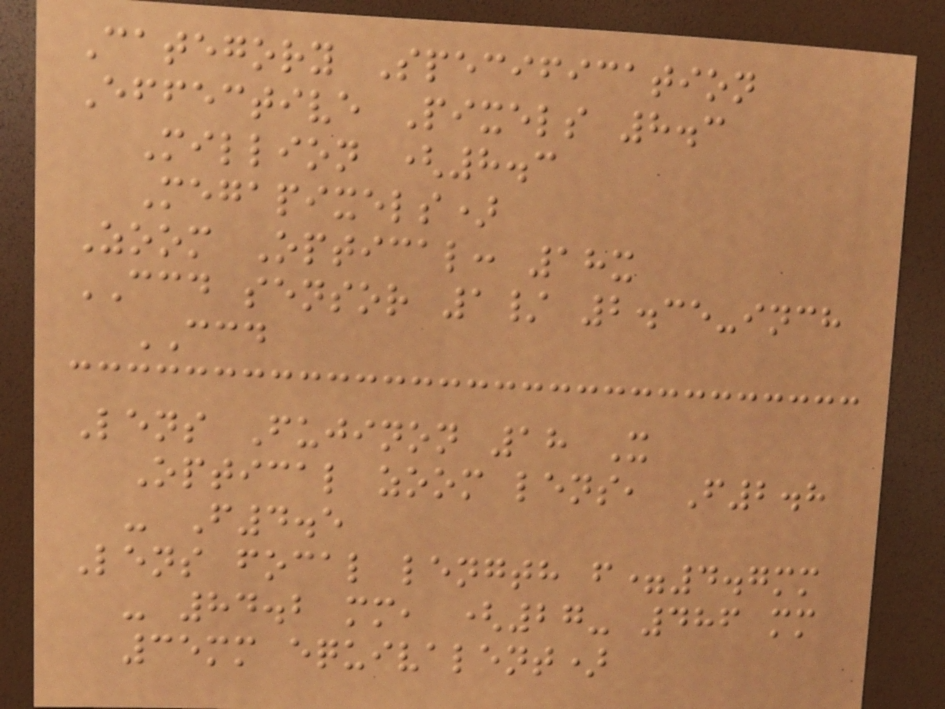Category Specification
Effective Pixels 8.3
Million (8.3
Megapixels)
Zoom Optical: 18x
CCD sensor 1/ 2.35-inch
CCD
Lens Fujinon 18 X
Optical zoom lens, F2.8
- F4.5
Lens focal length f=4.7mm
- 84.2 mm, (27- 486 mm
35mm equivalent)
